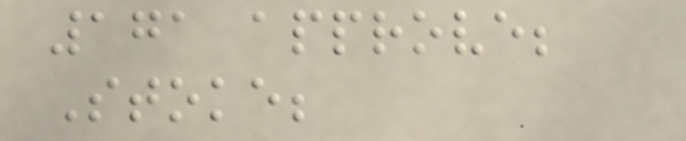171 approve;
Stoke;
